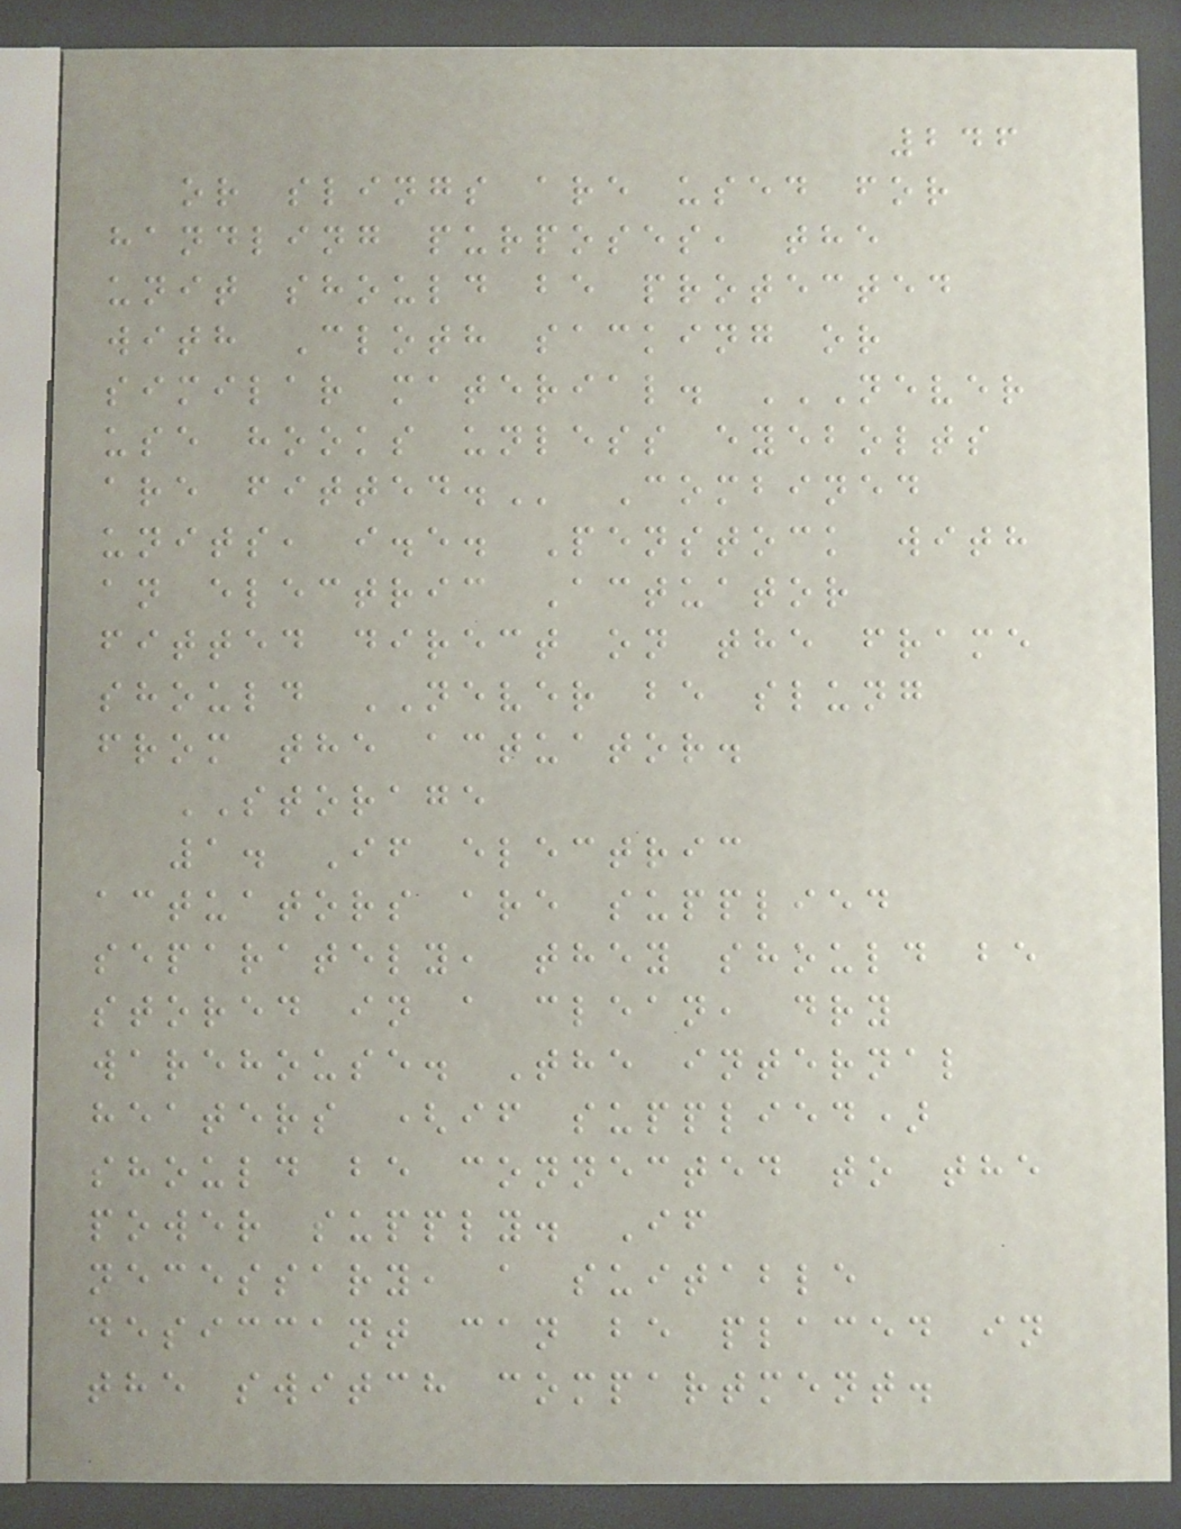246
or slings are used for
handling purposes, the
unit should be protected
with Cloth sacking or
similar material. NEVER
USE HOOKS UNLESS EYEBOLTS
ARE FITTED. Combined
units, i.e. Penstock with
an electric Actuator
fitted direct on the frame
should NEVER be slung
from the actuator.
STORAGE
1. If electric
actuators are supplied
separately, they should be
stored in a clean, dry
warehouse. The internal
heaters (if supplied)
should be connected to the
power supply. If
necessary, a suitable
desiccant can be placed in
the switch compartment.
